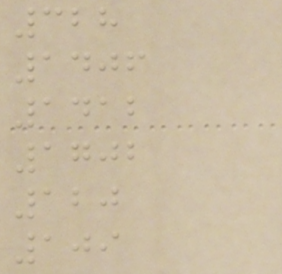328
1406
1412
1702
120
109
